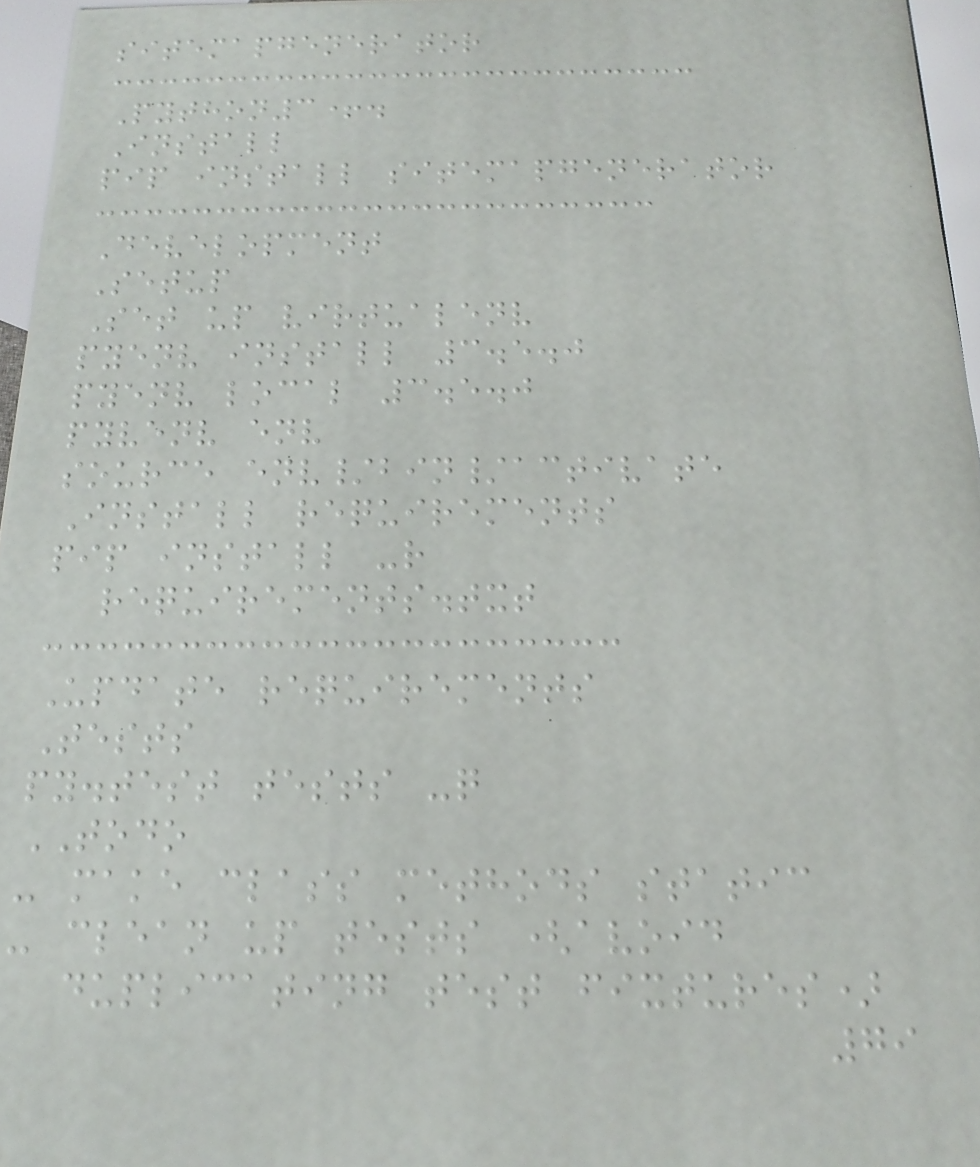sitemapgenerator
Python3+.
Install
pip install sitemapgenerator
Development
Setup
Set up virtualenv
pyenv install 3.5.0
pyenv local 3.5.0
pyvenv env
source env/bin/activate
Install requirements
pip install -r
requirements.txt
Update requirements
Tests
py.test tests -q
TODO
- make class methods static
- clean up tests (avoid
duplicating test fixtures)
79
